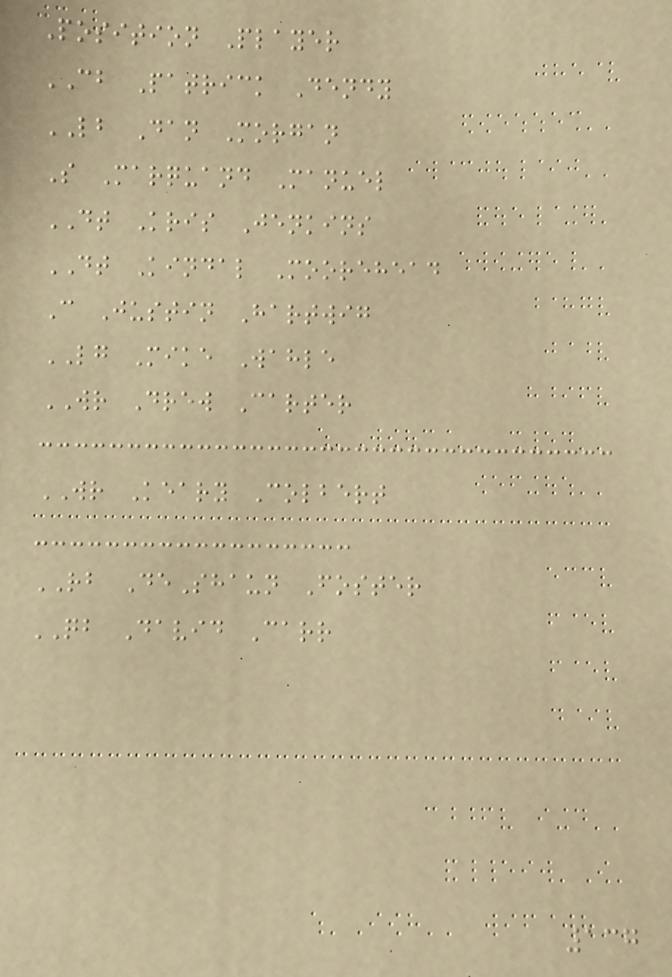Position Player
CB Patrick Dendy
LB Dan Morgan
S Marquand Manuel
DT Kris Jenkins
DT Kindal Moorehead
C Justin Hartwig
LG Mike Wahle
WR Drew Carter
WR Keary Colbert
RB DeShaun Foster
QB David Carr
137
